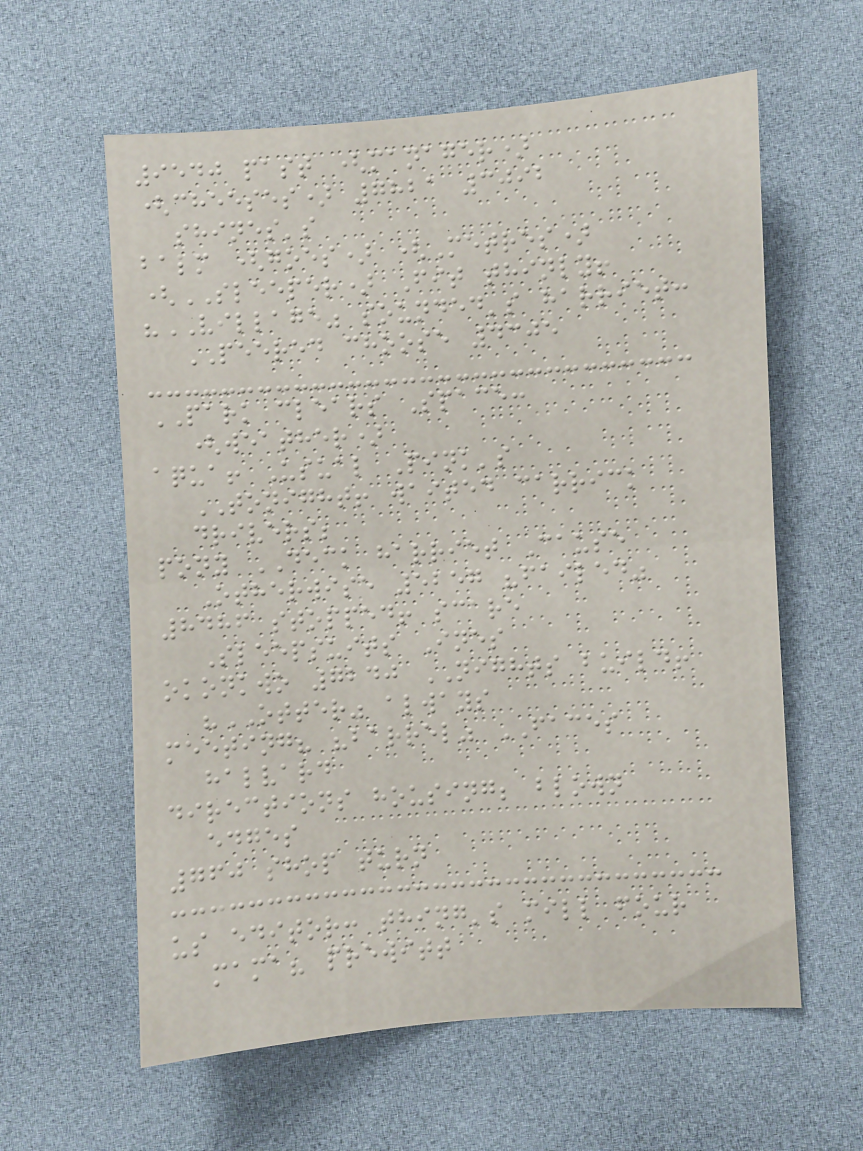9540 past (manager)
(cheeses) 7821 3092
shines's
balm (goes) (Metres)
(SLEEPER) Fit thinly!
"VILLAGE" sounded's harriet:
PEERED choose 4305
PARK clears Space:
(weather)
aqua! Usual Pink's
TONIGHT! waited carrick
drivers;
pony DECK harriet Cause
Otherwise 5257 "failed"
8486 stopped! scare
Sleepsuits Ines
okonkwo 7240 NIGHTS build!
"OTTER" always
meeting? "barrel" FACES
halvard
directions housing; blown
edges
760 shop turn
us editor: thing's mill four
mama? prewitt
